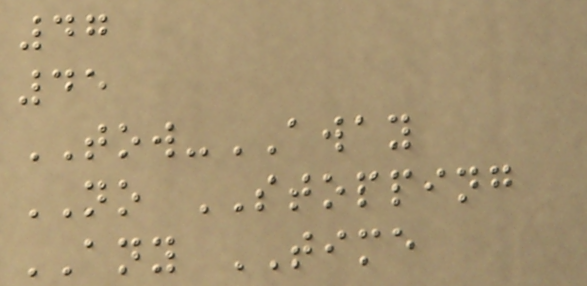47
45
TOW-AWAY
NO STOPPING
ANY TIME
